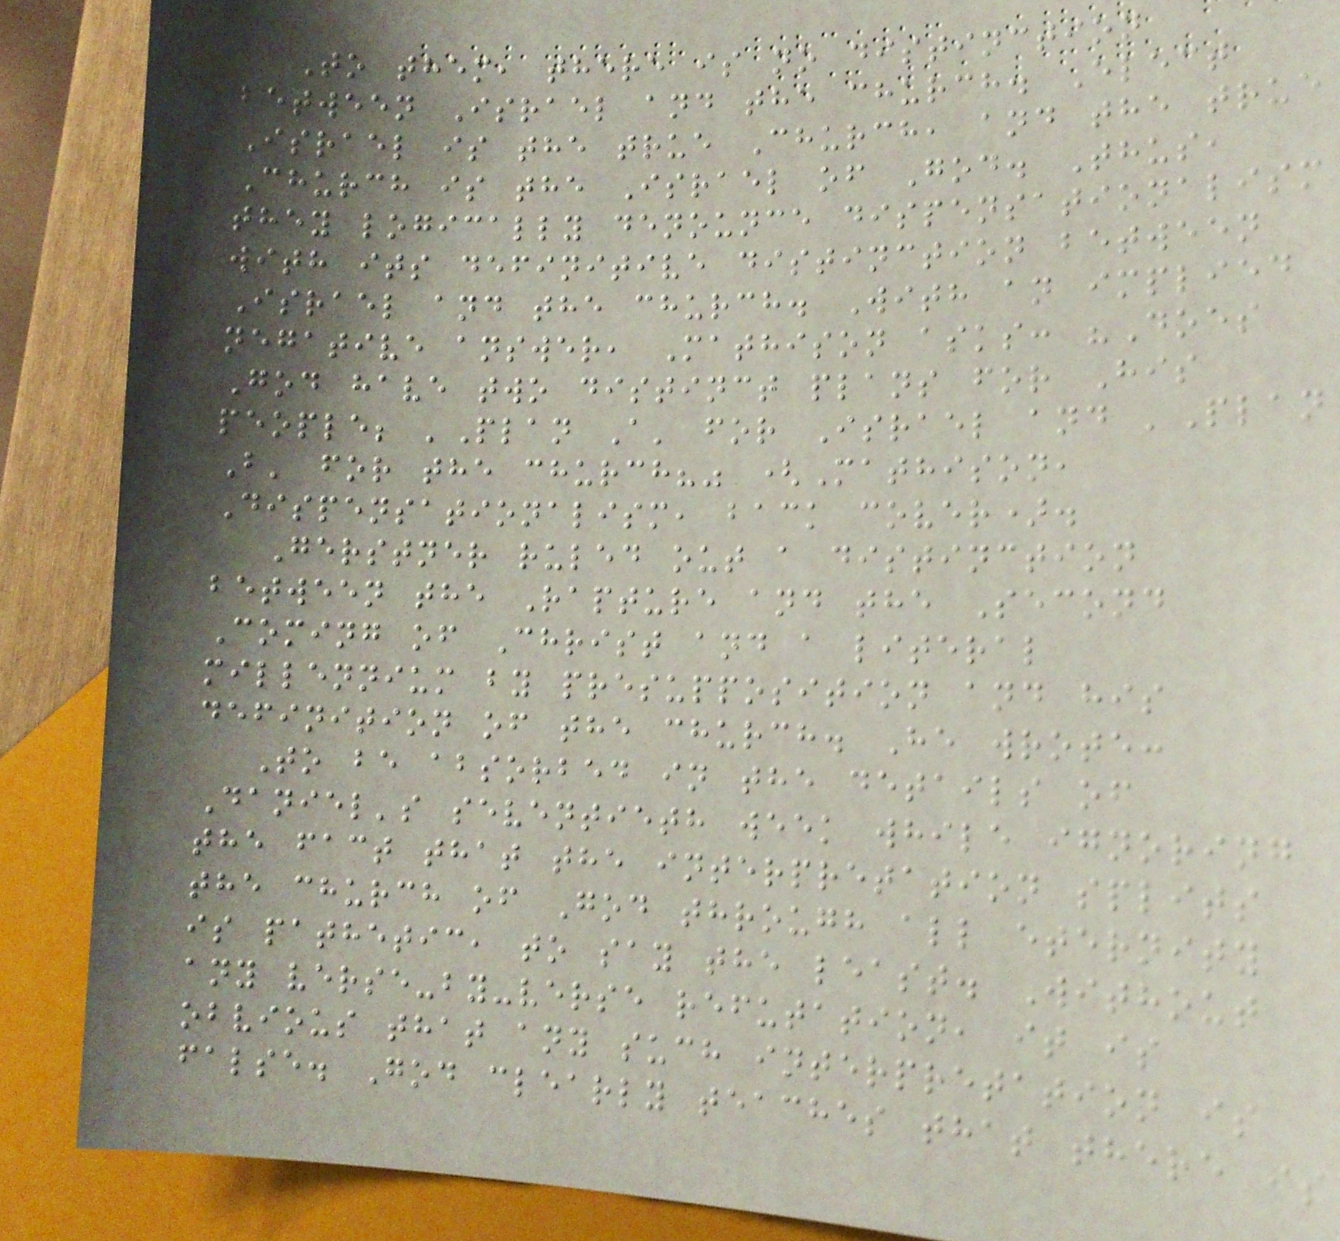To them, there is no distinction
between Israel and the church. Elect
Israel is the true Church, and the true
Church is the Israel of God. Thus,
they logically denounce dispensationalism
with its definitive distinction between
Israel and the church. With an implied
negative answer, Mathison asks: "Does
God have two distinct plans for His
people; 'Plan A' for Israel and 'Plan
B' for the church?" (Mathison,
Dispensationalism, back cover).
Gerstner ruled out a distinction
between the Rapture and the Second
Coming of Christ and a literal
millennium by presupposition and his
definition of the church. He wrote:
To be absorbed in the details of
Daniel's seventieth week while ignoring
the fact that the interpretation splits
the church of God through all eternity
is pathetic, to say the least. Without
any verse-by-verse refutation, it is
obvious that any such interpretation is
false. God clearly teaches that there is
